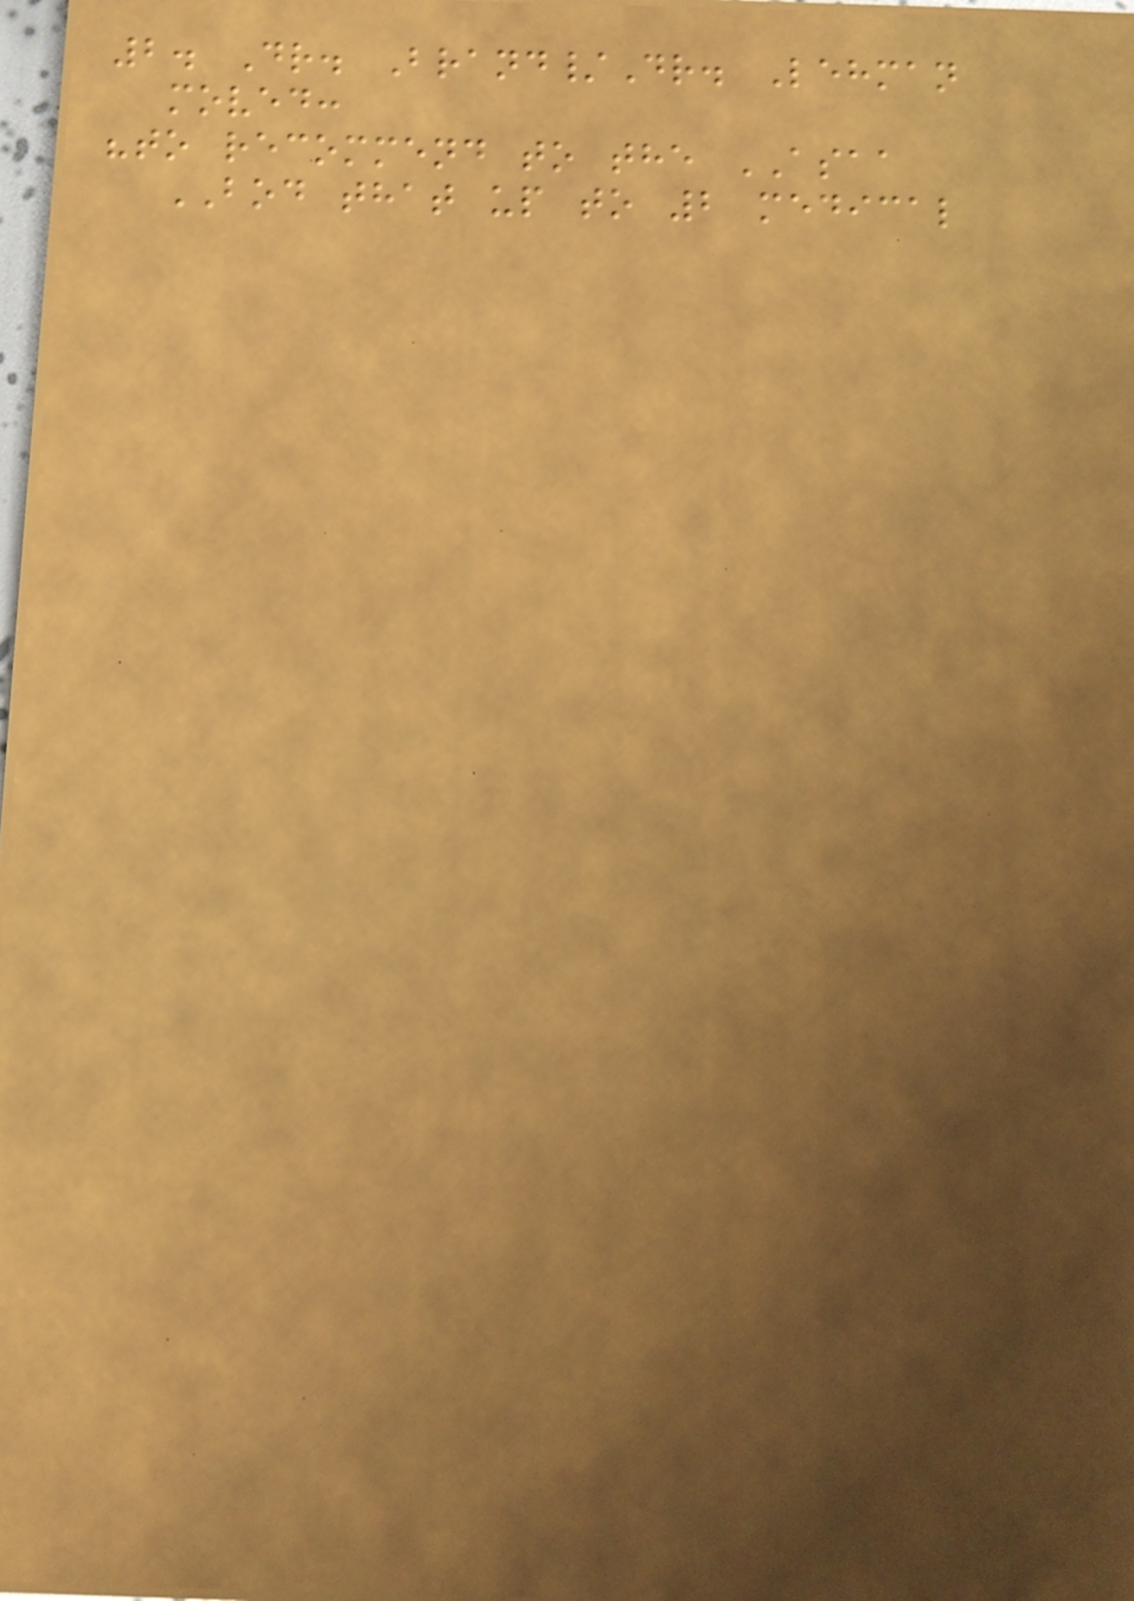2. Dr. Brand/Dr. Lehman
moved:
"to recommend to the ASAA
BOD that up to 2 medical
